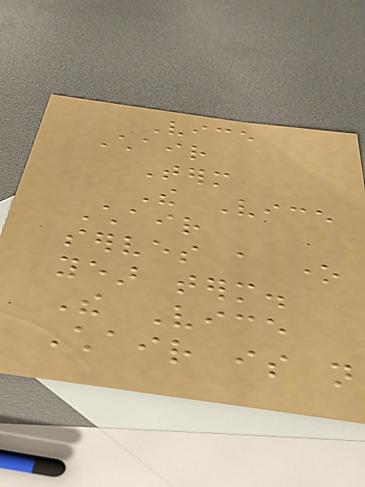Vice
Chair
Term
The Vice
Chair
serves a one
year term.
The Vice
Chair is not
